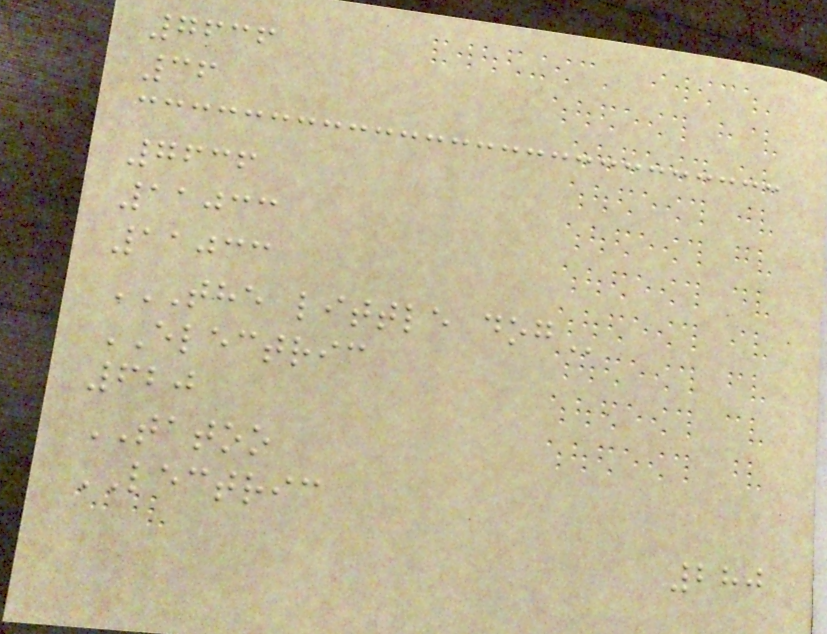7636
36
7636
11033
11033
THE LITTLE DOG
ELECTRIC
620
TATOO
LECTRIC
280
